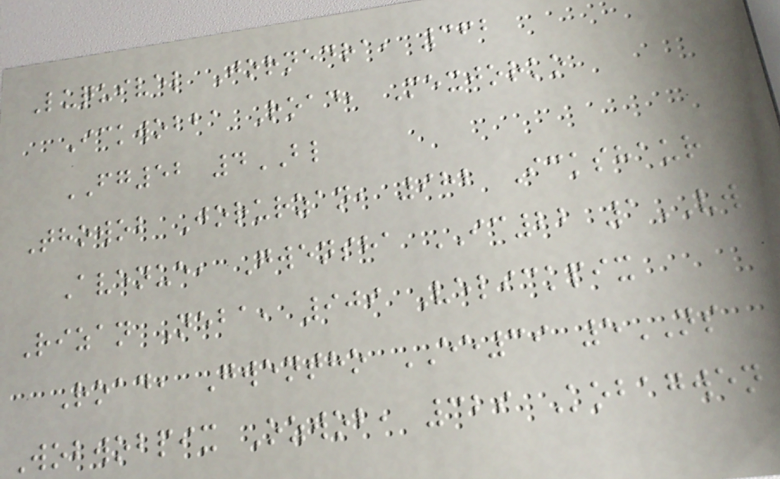Luquivel Jornedra, 362
Ickwobba Road, Mexjorko
FG52 4BL
Thowob Jorurzan, 982 Ickshaur
Avenue, Gwensha IC22 1VW
Rizan Neba, 909 Velickpix
Road, Gwentho EE39 5NS
Wobwobpix Ozwob, 329 Kobagwen
